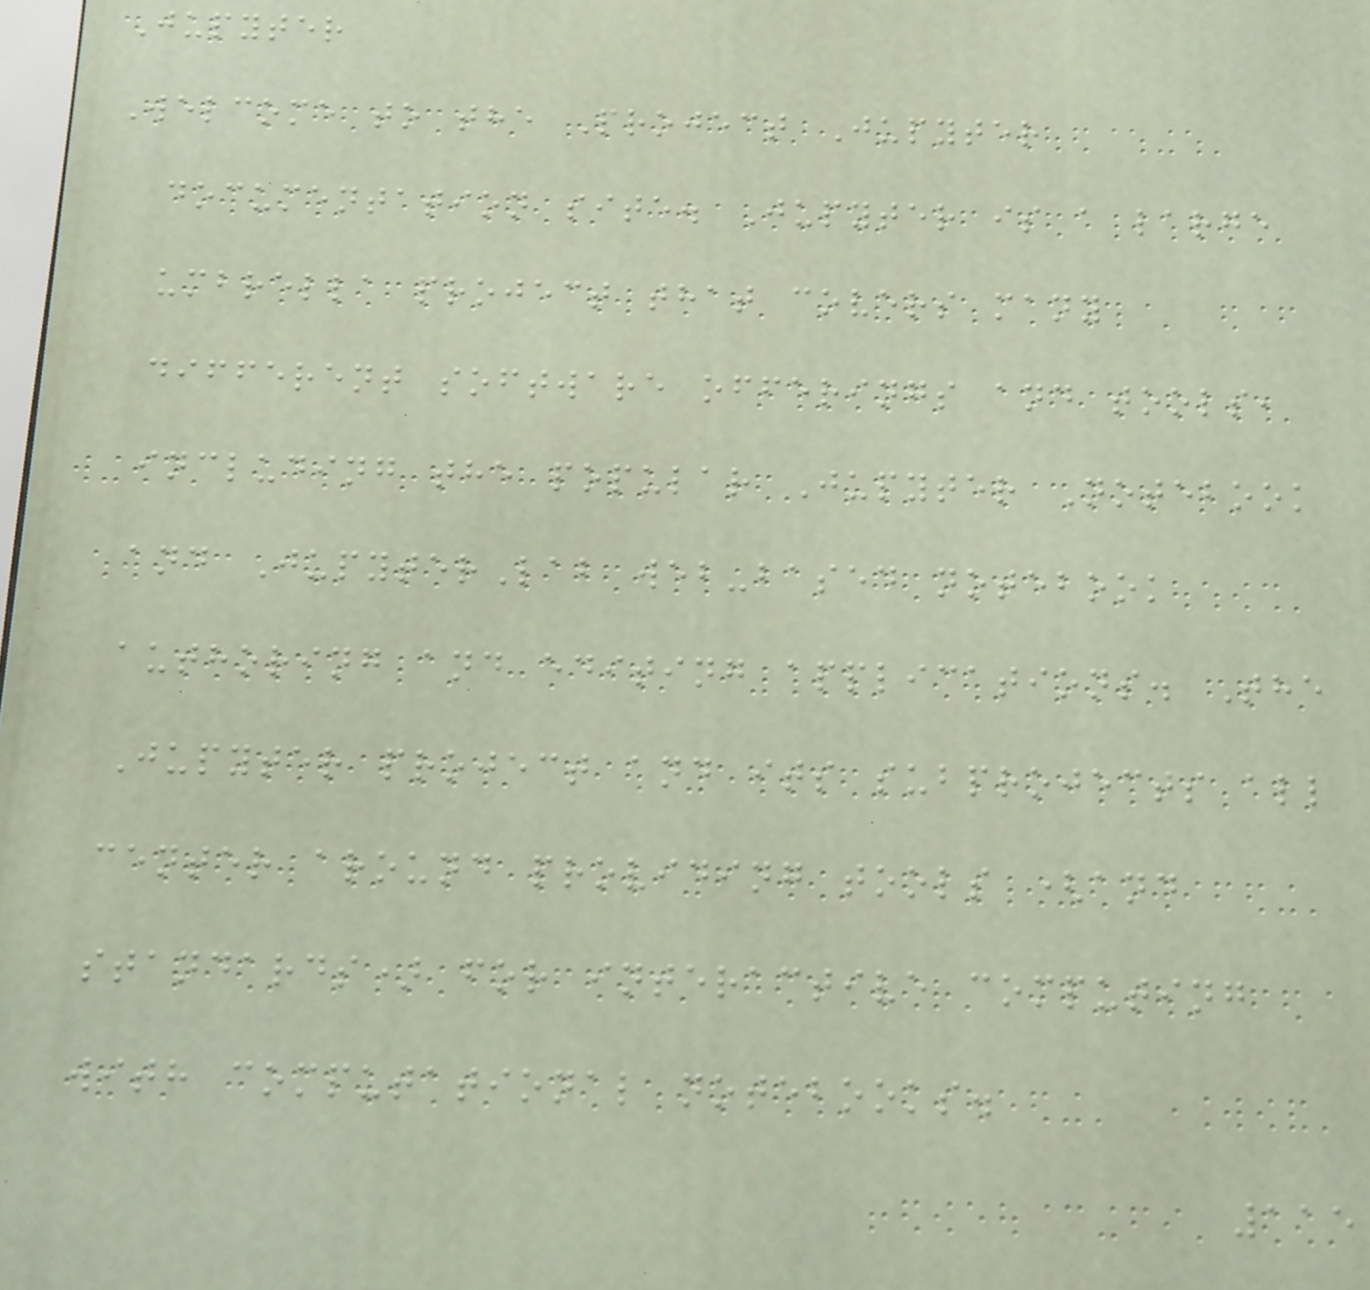Jupyter
Welcome to the Project Jupyter
documentation site. Jupyter is a large
umbrella project that covers many
different software offerings and tools,
including the popular Jupyter Notebook
and JupyterLab web-based notebook
authoring and editing applications. The
Jupyter project and its subprojects all
center around providing tools (and
standards) for interactive computing
with computational notebooks.
115
